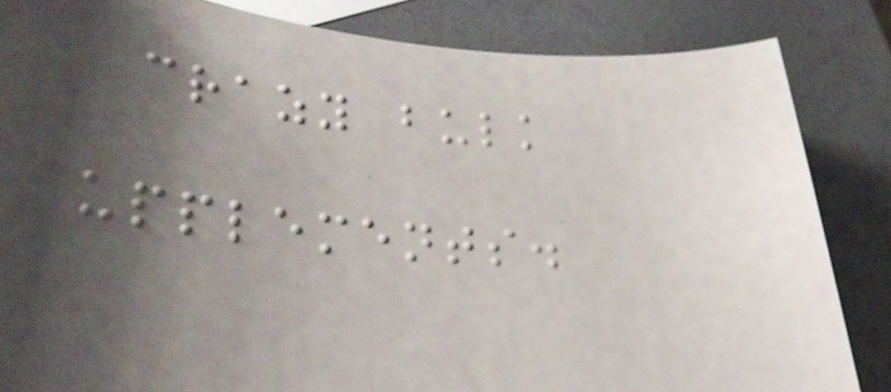crazy bulk
supplements.
